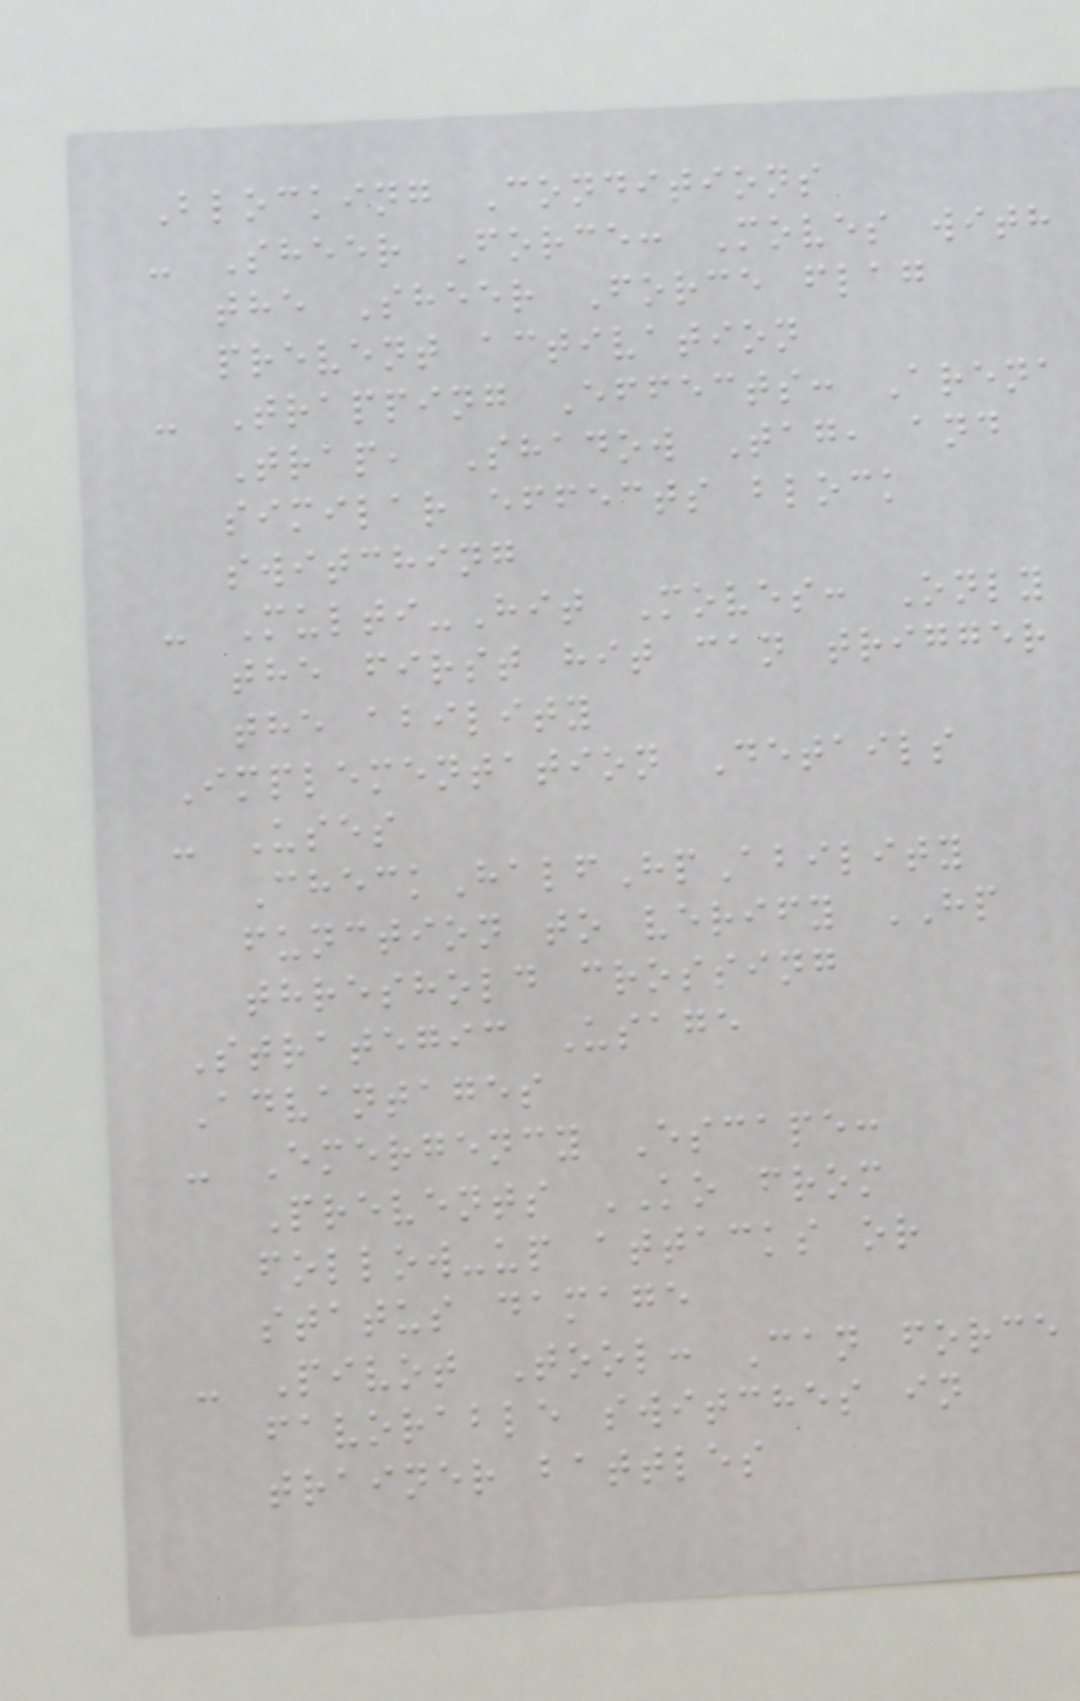Blocking Conditions
- Sheer Force: Moves with
the Sheer Force flag
prevent activation
- Trapping Effects: Arena
Trap, Shadow Tag, and
similar effects block
switching
- Multi-Hit Moves: Only
the first hit can trigger
the ability
Implementation Details
- Uses
CheckHalfHpAbility
function to verify HP
threshold crossing
Strategic Usage
Advantages
- Emergency Escape:
Prevents KO from
follow-up attacks or
status damage
- Pivot Tool: Can force
favorable switches in
trainer battles
